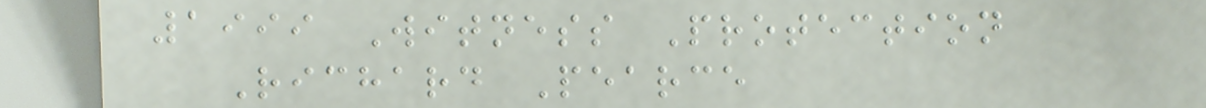1999 Witness Protection
Richard Pearce
